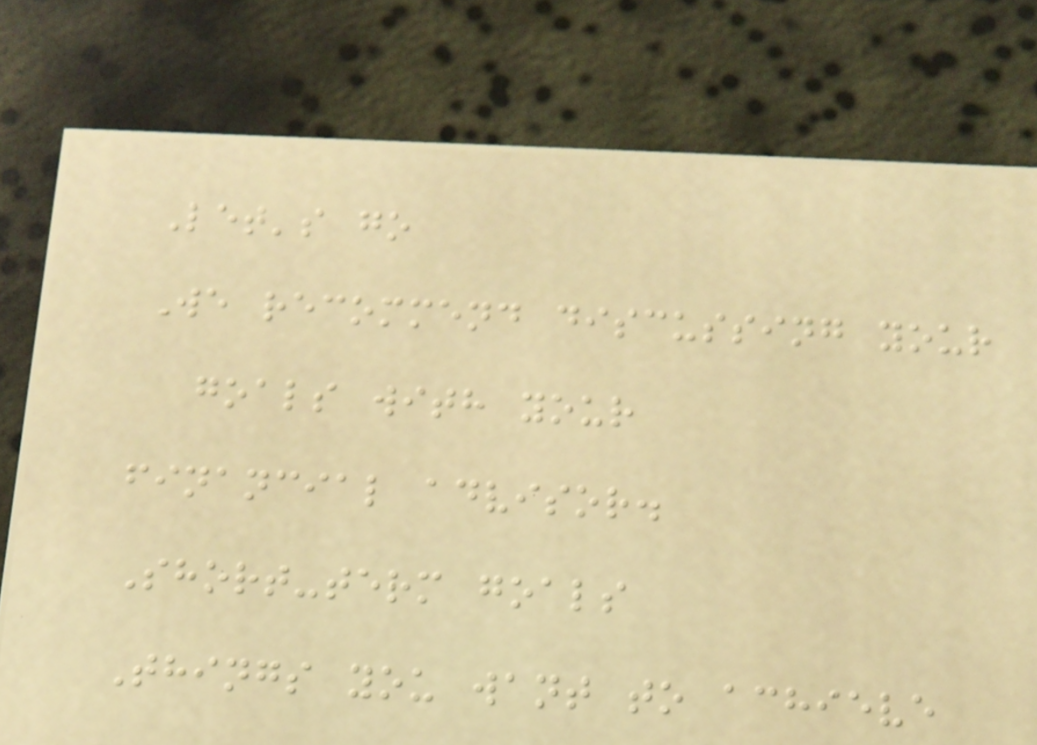Let's go
We recommend discussing your
goals with your
financial advisor.
Short-term goals
Things you want to achieve
